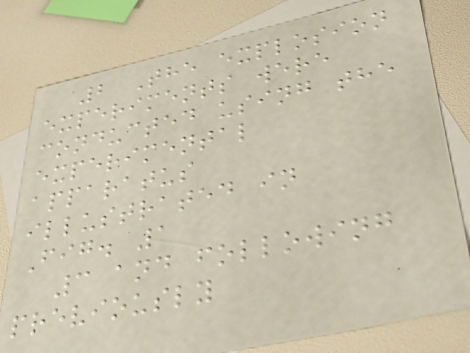2 The explosion
experiments were
conducted using the
experimental
apparatus
illustrated in
Fig. 1
3 and following
previously
